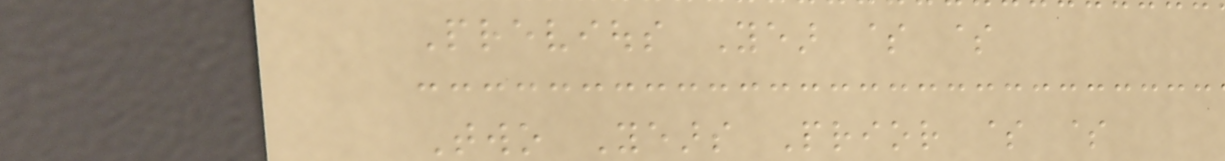Previous Year $ $
Two Years Prior $ $
